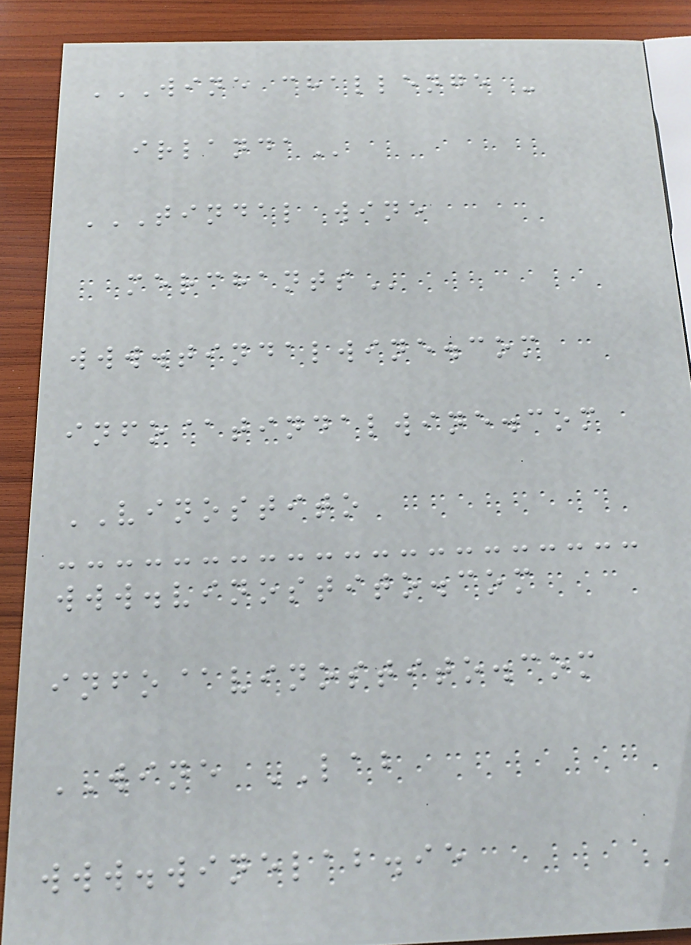WINE CHALLENGE -
IRLANDA
TINDAL WINE
MERCHANTS
www.tindalwine.com
info@tindalwine.com
VINOSTITO
www.vinostito.com
info@vinostito.com
WINE LAB
www.winelab.ie
